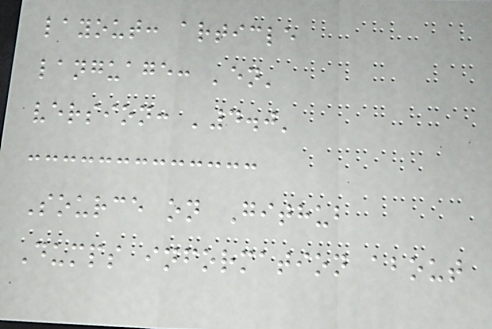layout: article
language: 'en'
version: '4.0'
Source on Github
Dumps information about
